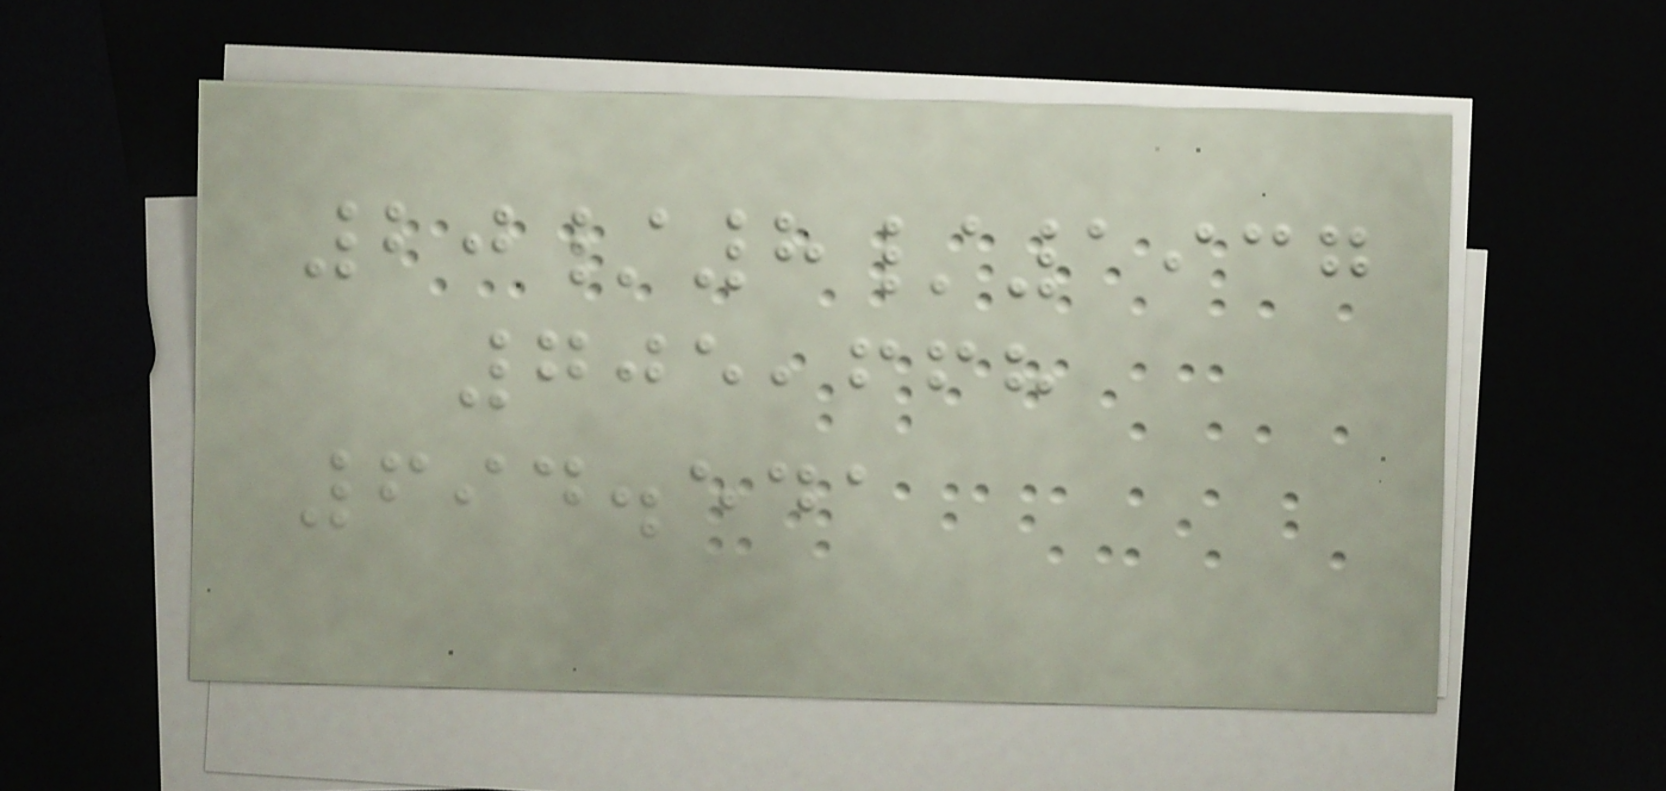20/8/1937
705,668
694.541
